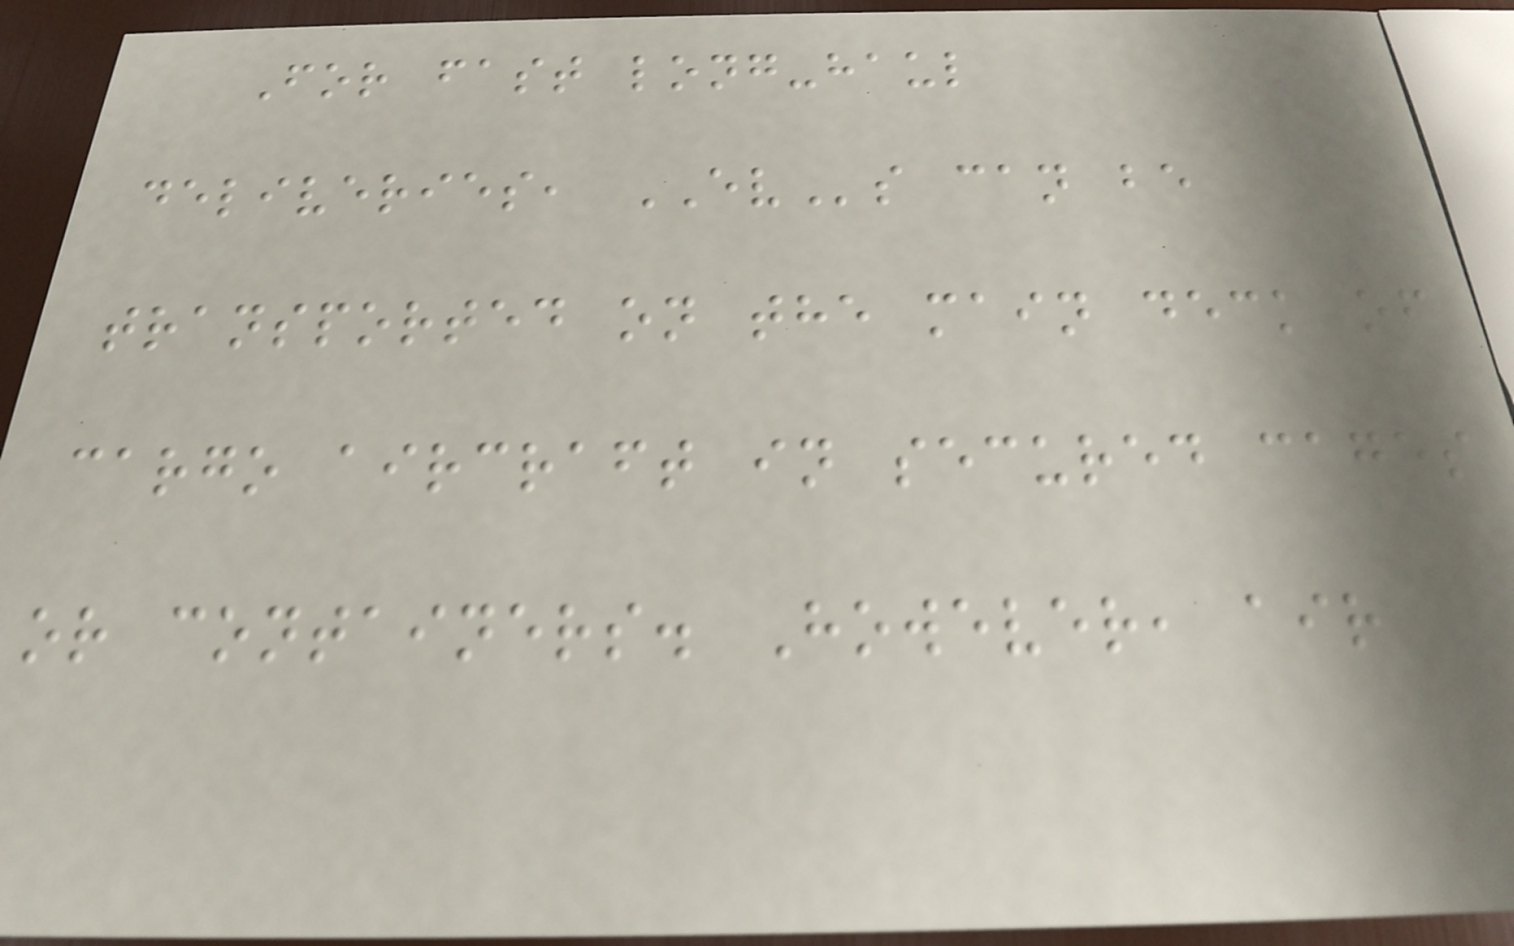For fast long-haul
deliveries, EVs can be
transported on the main deck of
cargo aircraft in secured cages
or containers. However, air
